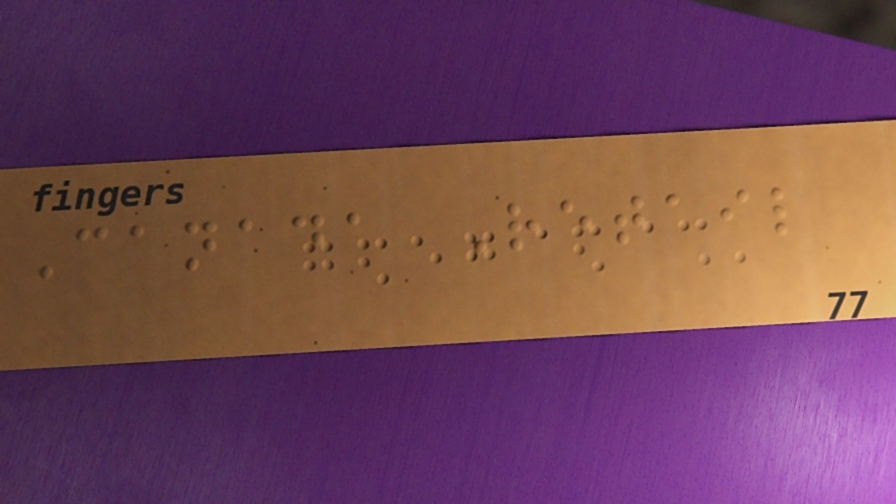Canada Retail
